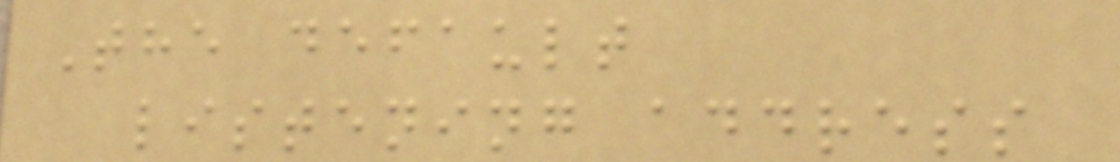The default
listening address
